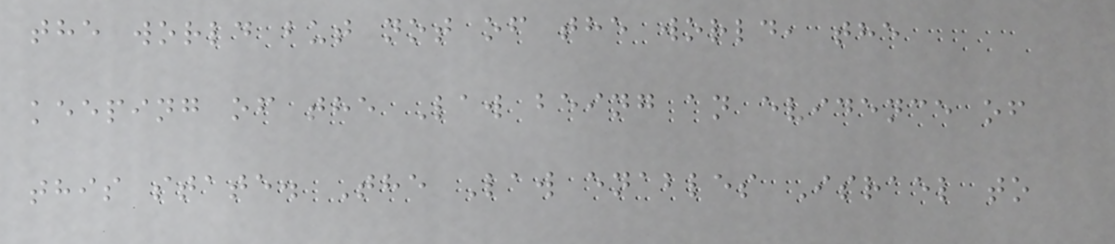the world but not of the world, the
keeping of the Law being an evidence of
this state. The Law enables Israel to
